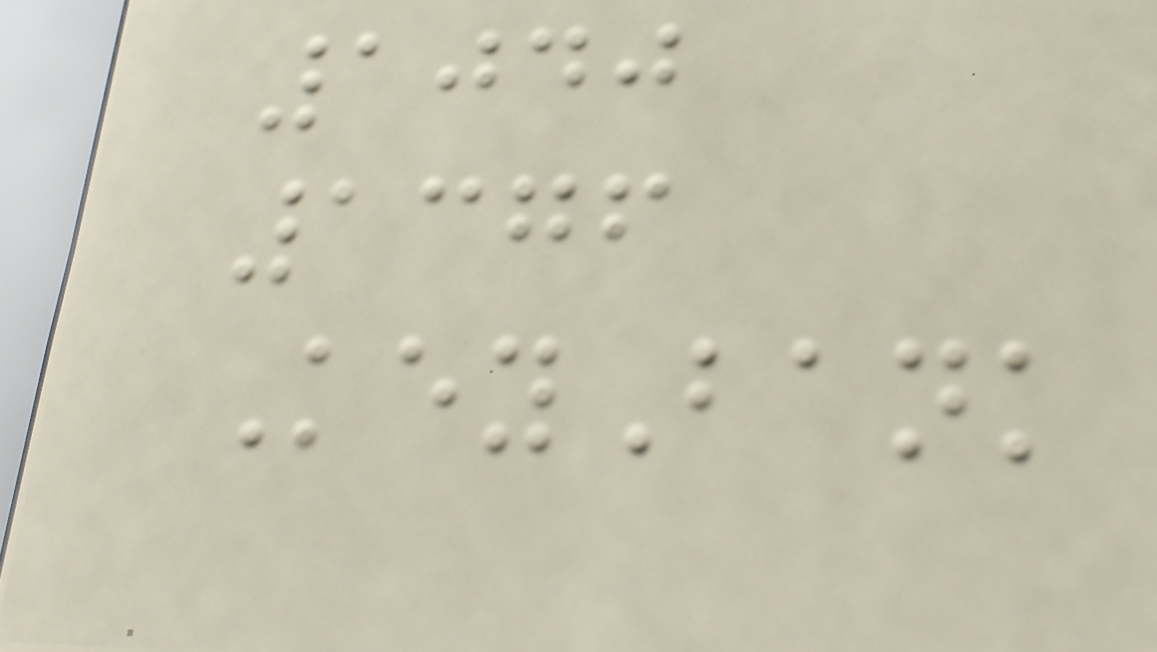1040
1376
KeyBank
